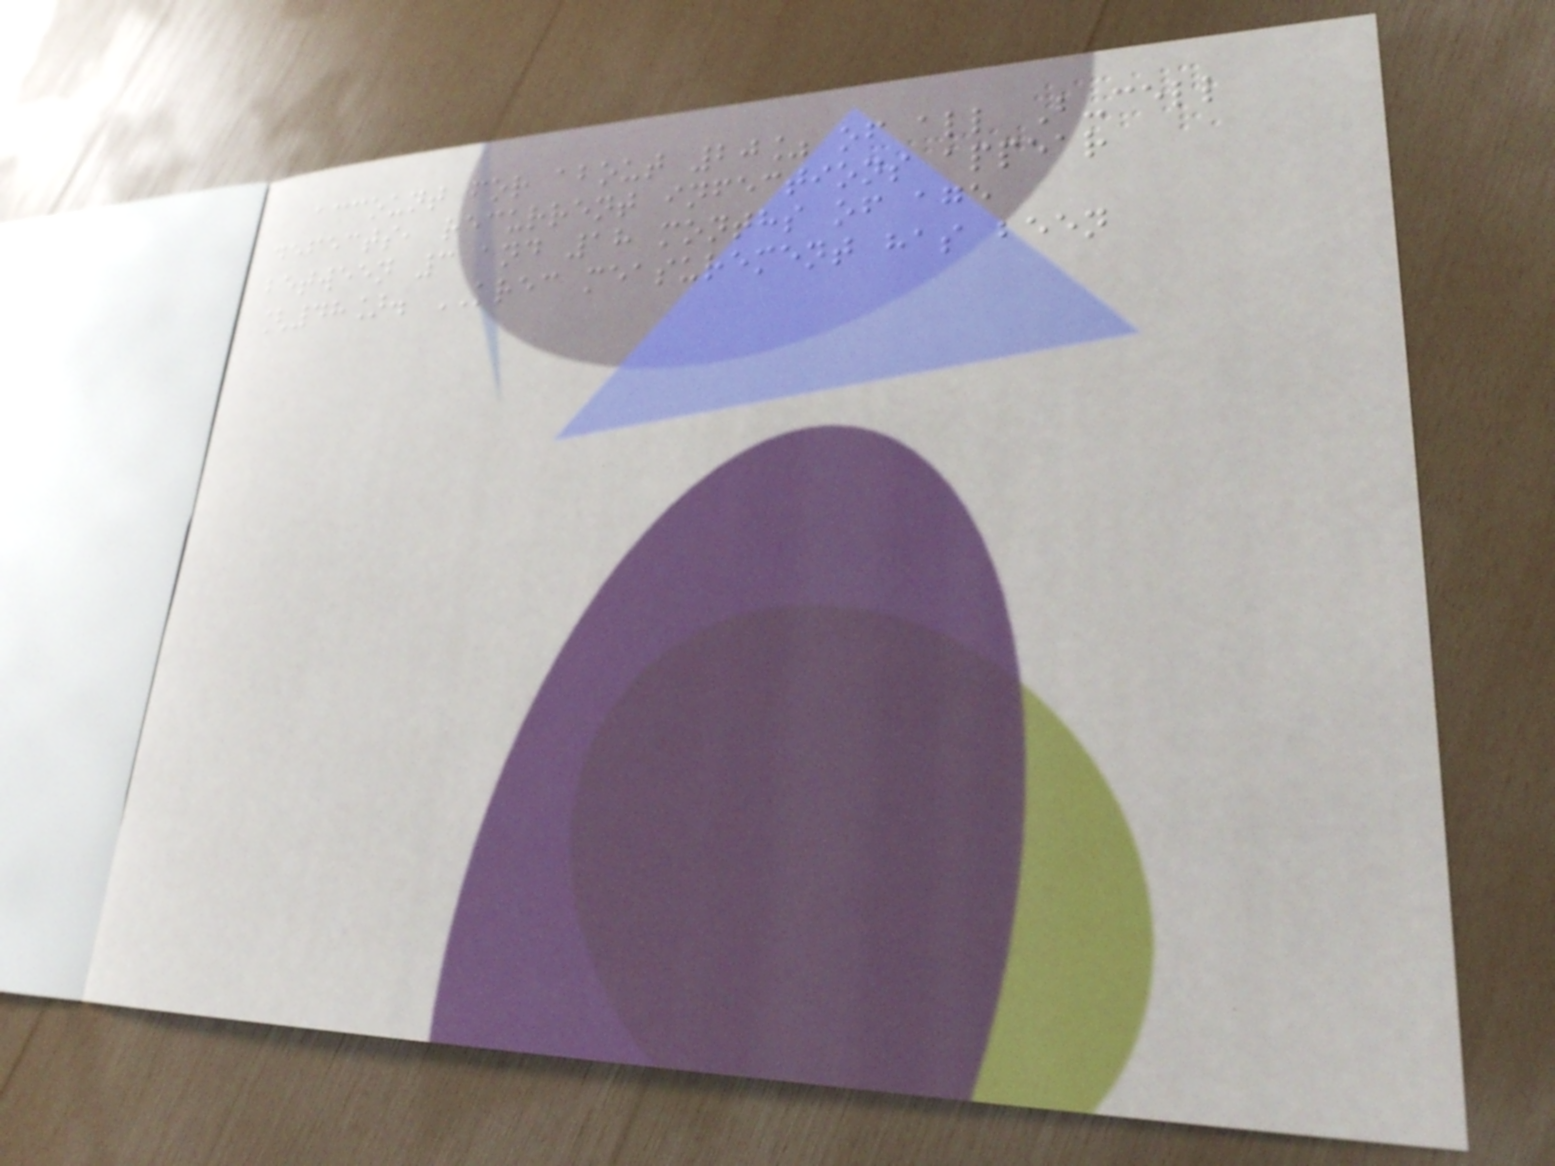account for about 20% of all B-cell
defects, recurrent infections appear
between 3 and 18 months of age
[48]. KREC measurement has been
